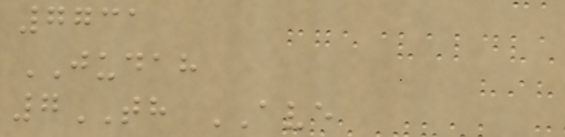7731
JUDAH
7TH AVE
